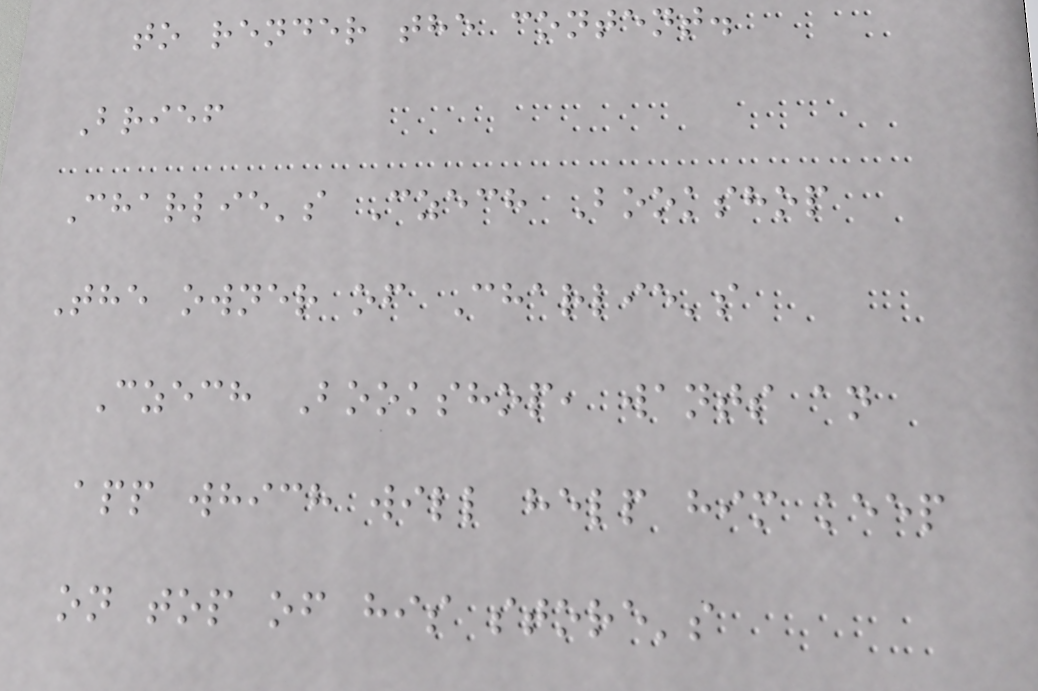to render the content.
Brief
Charlie's Czech Bookshop
The owner of Charlie's
Czech Bookshop, wants an
app which will help him keep
on top of his store's
